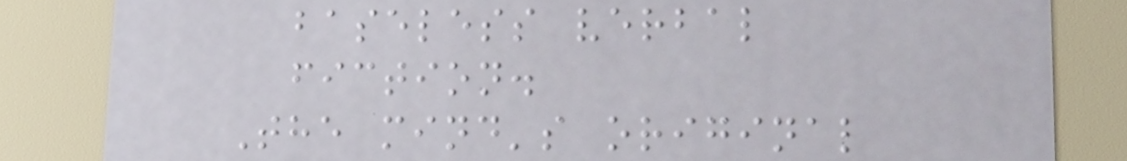baseless verbal
fiction.
The mind's original
